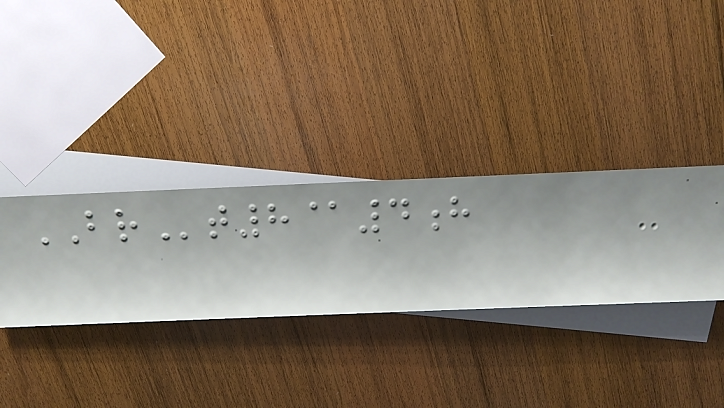BRt8@4h
